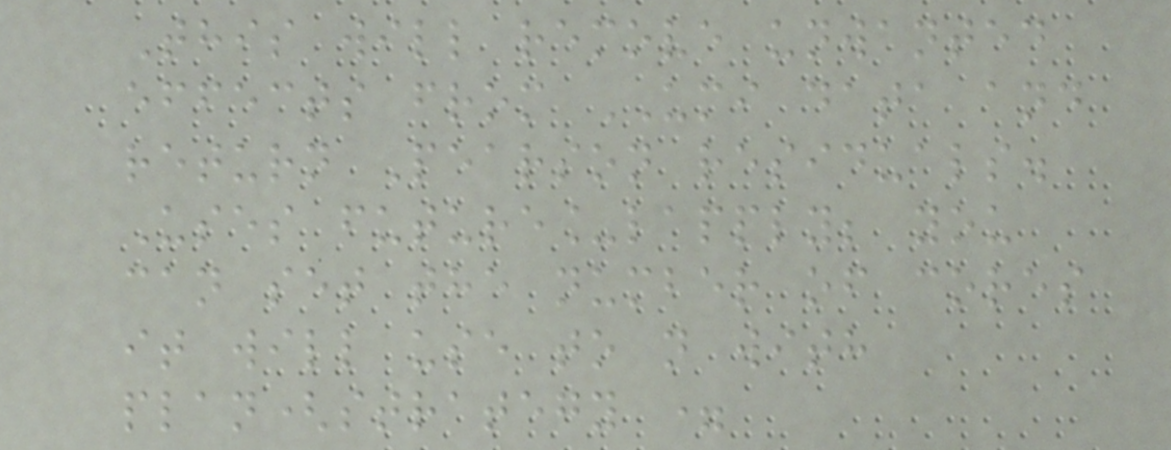This will remove unwanted
effects from UMI data and
return Pearson residuals.
Uses future_lapply; you
can set the number of cores
it will use to n with
plan(strategy =
